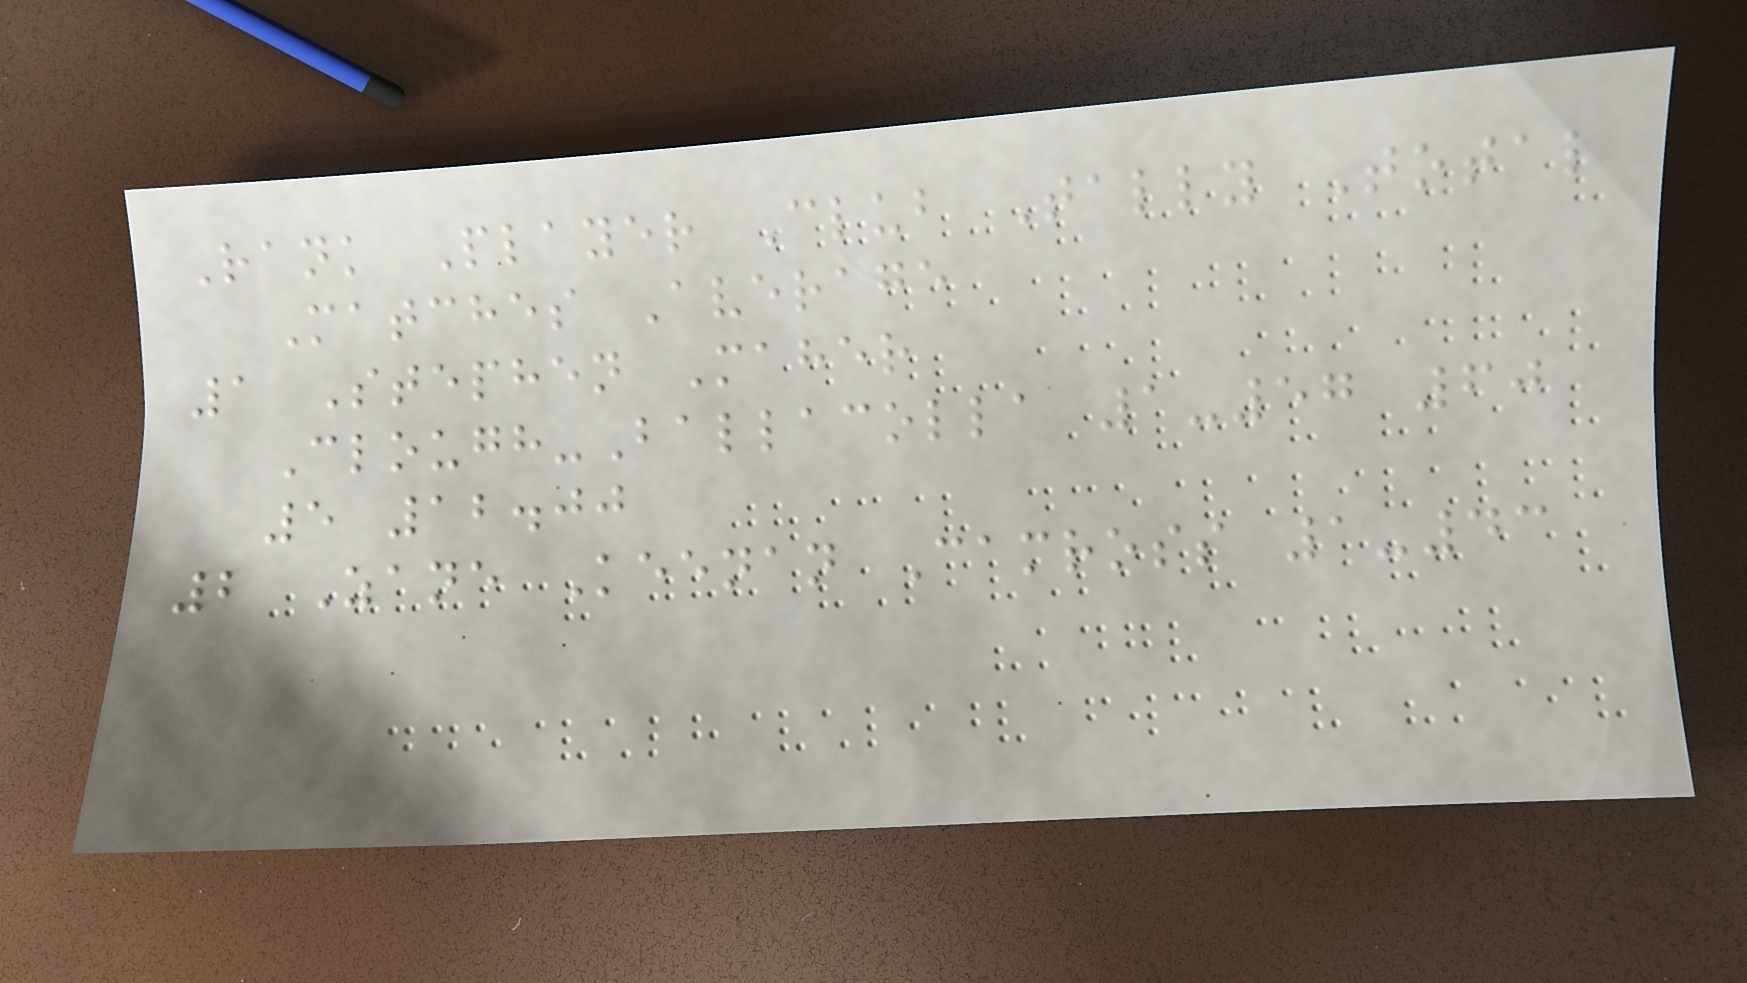Rank Player Club Tally Total
Matches Average
1 Stephen Maher
Clough-Ballacolla 1-57 60
5 12.00
2 Zane Keenan Camross 1-43
